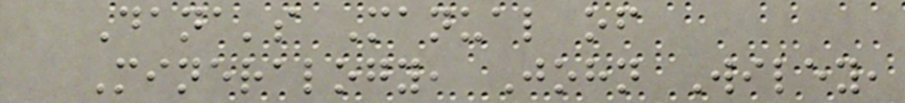Dana's Manual of
Mineralogy, John Wiley,
